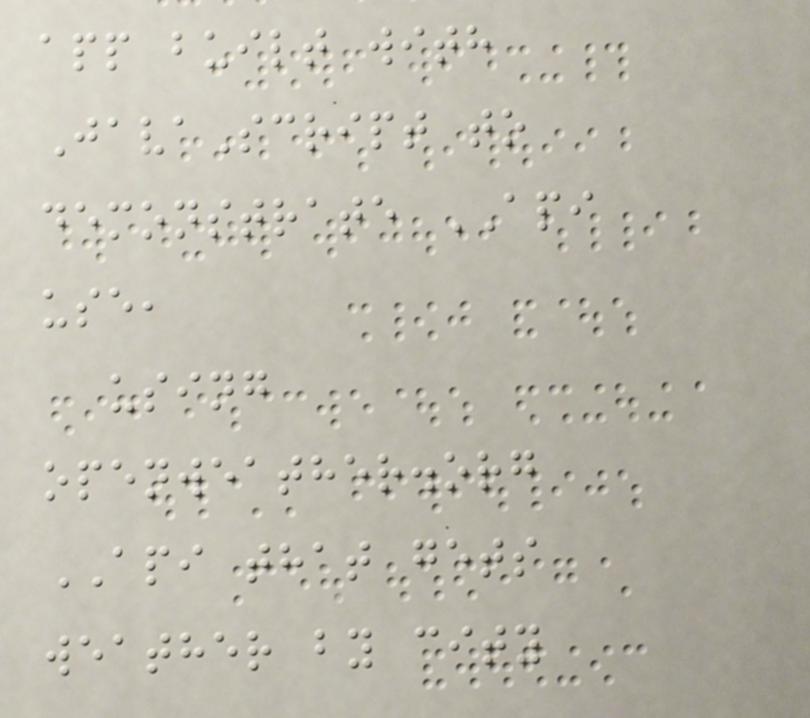app built with
JavaScript to
demonstrate API
use,
using
openweather.org
API that gets
weather by city
